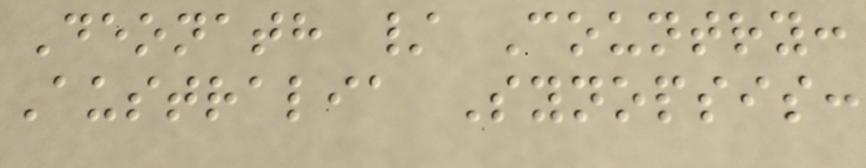Deonath / Country:
Australia Synopsis:
